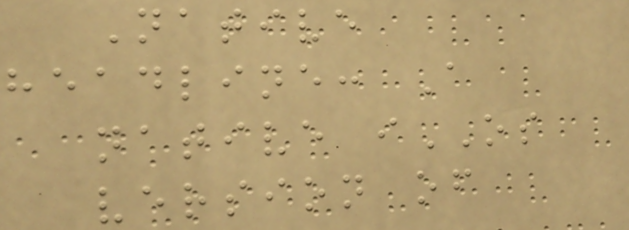Native
headline: A
native iOS
version of
